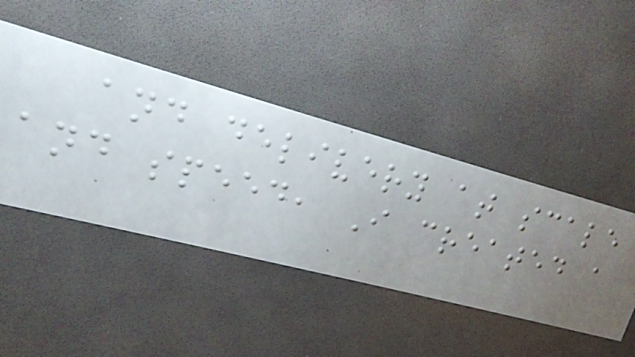and delivery at scale
and speed, I created a
